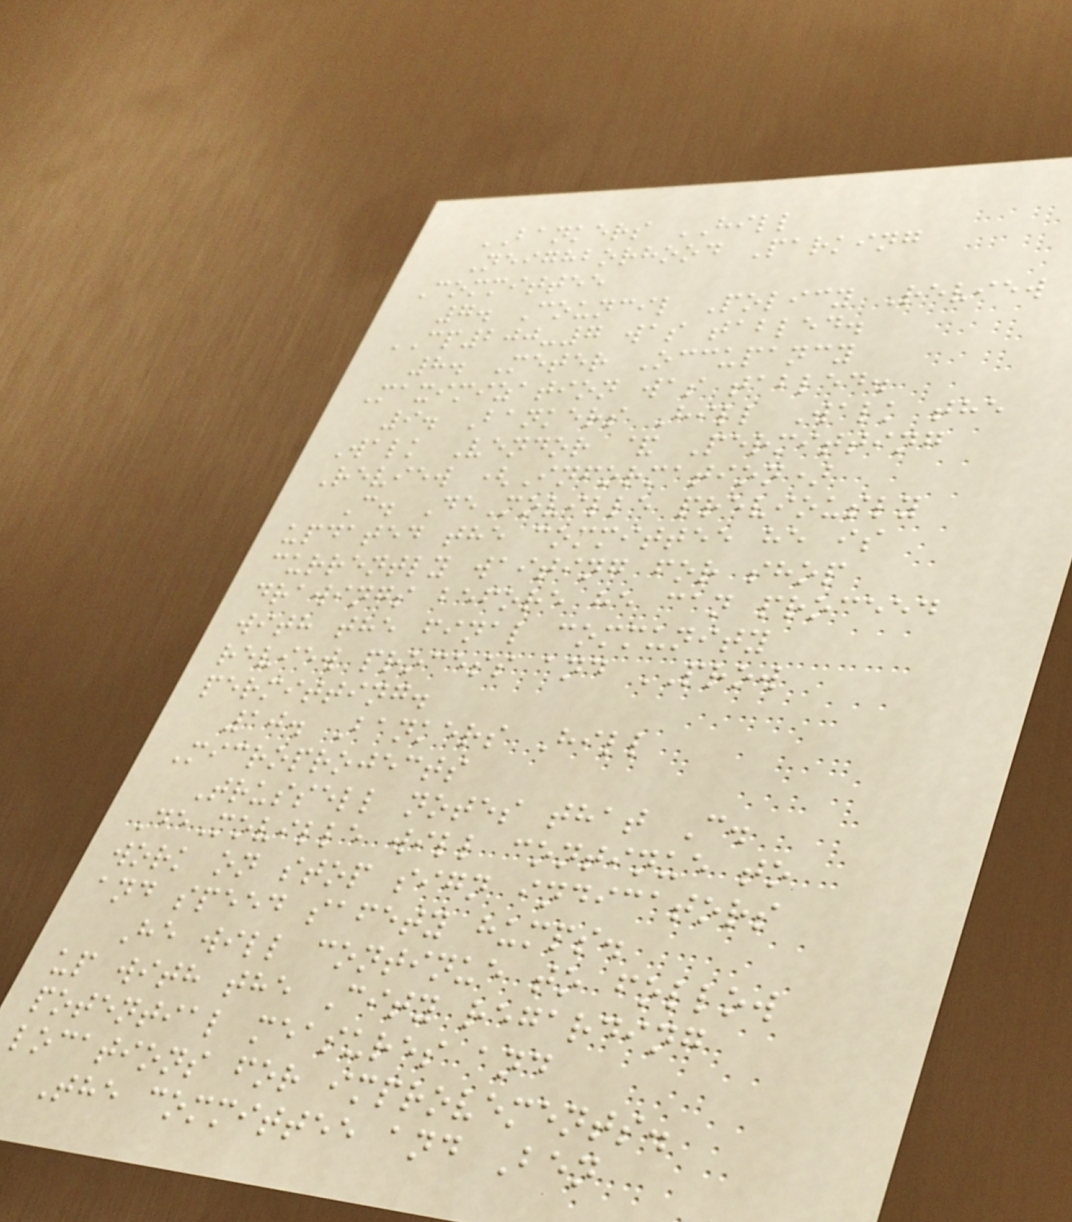BANKERS HILL
Neighborhood Parking
Committee
7. Council Policy Review
CP200-7 was tabled.
8. Meter Occupancy
Maximization was tabled.
9. Bankers Hill Walk the
Walk Vendor & Permitting
Review (Information)
C. DeMoville previously
updated the committee he is
currently waiting for shop
drawings before he can proceed
with the final community
review process and PROW
permitting.
10. Bankers Hill
Microprojects
Trussell notes that C.
DeMoville will continue to
work on stop sign indicators
and speed safety humps.
He will continue to follow
up with the City regarding
potential measures and
locations for improvements.
The committee and Ben
